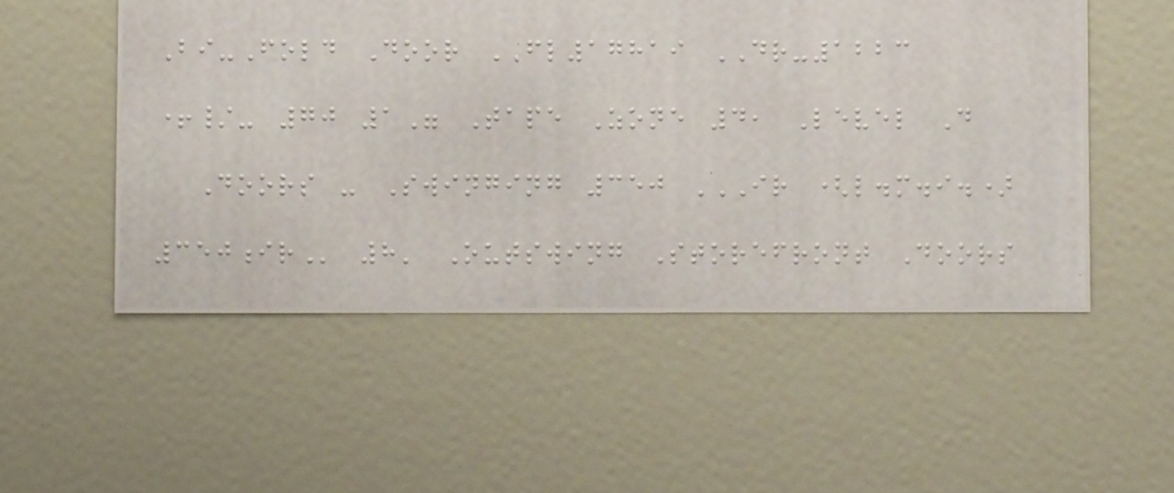Bi-Fold Door FL17819 DR-1223
+/- 70 1" Tape Zone 4, Level D
Doors - Swinging 350 IR (L.M.I.)
350IR 8' Outswing Storefront Doors
